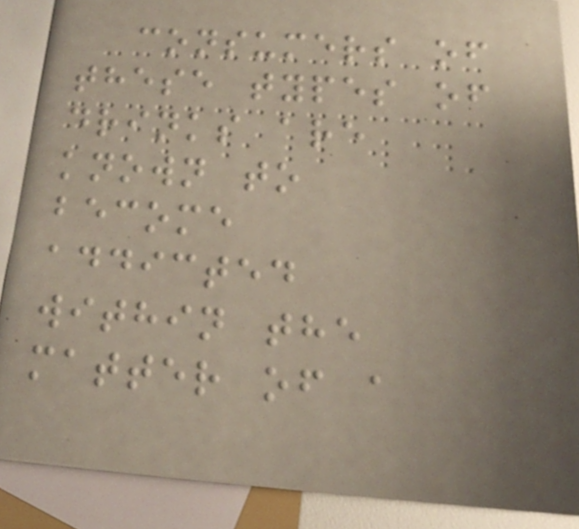consumers of
these types of
drinks are
known to
become
addicted
within the
matter of a
